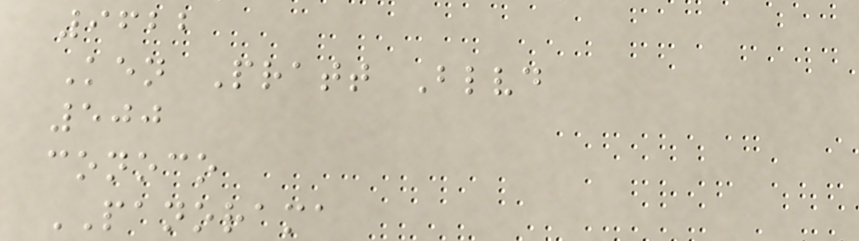9622
Ken Pratt Blvd
500
conoco
PANORAMA
